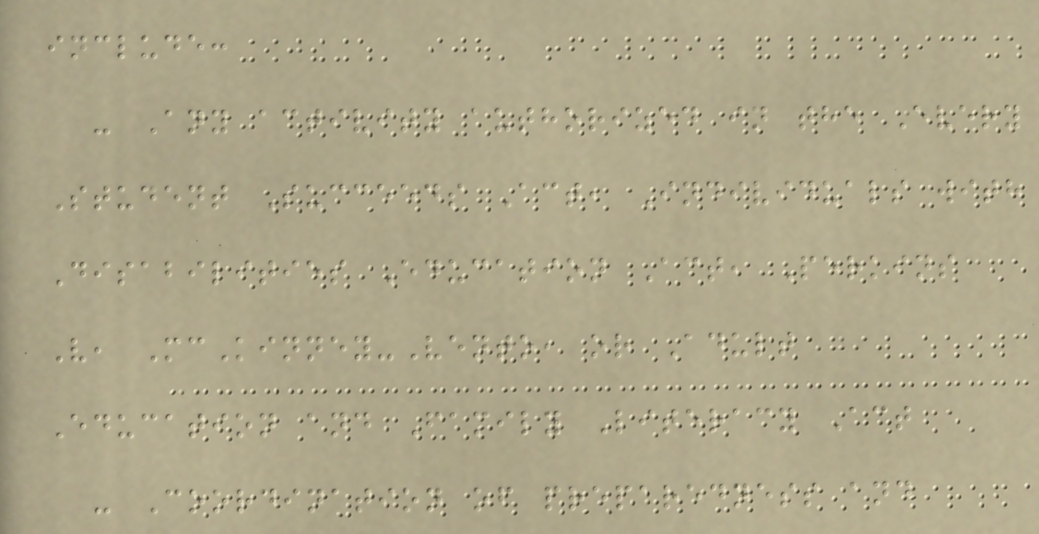include:
- Any activity authorized in the Every
Student Succeeds Act, Individuals with
Disabilities Education Act, Perkins
V, McKinney-Vento, or Adult
Education and Family Literacy Act
- Coordination of preparedness and
